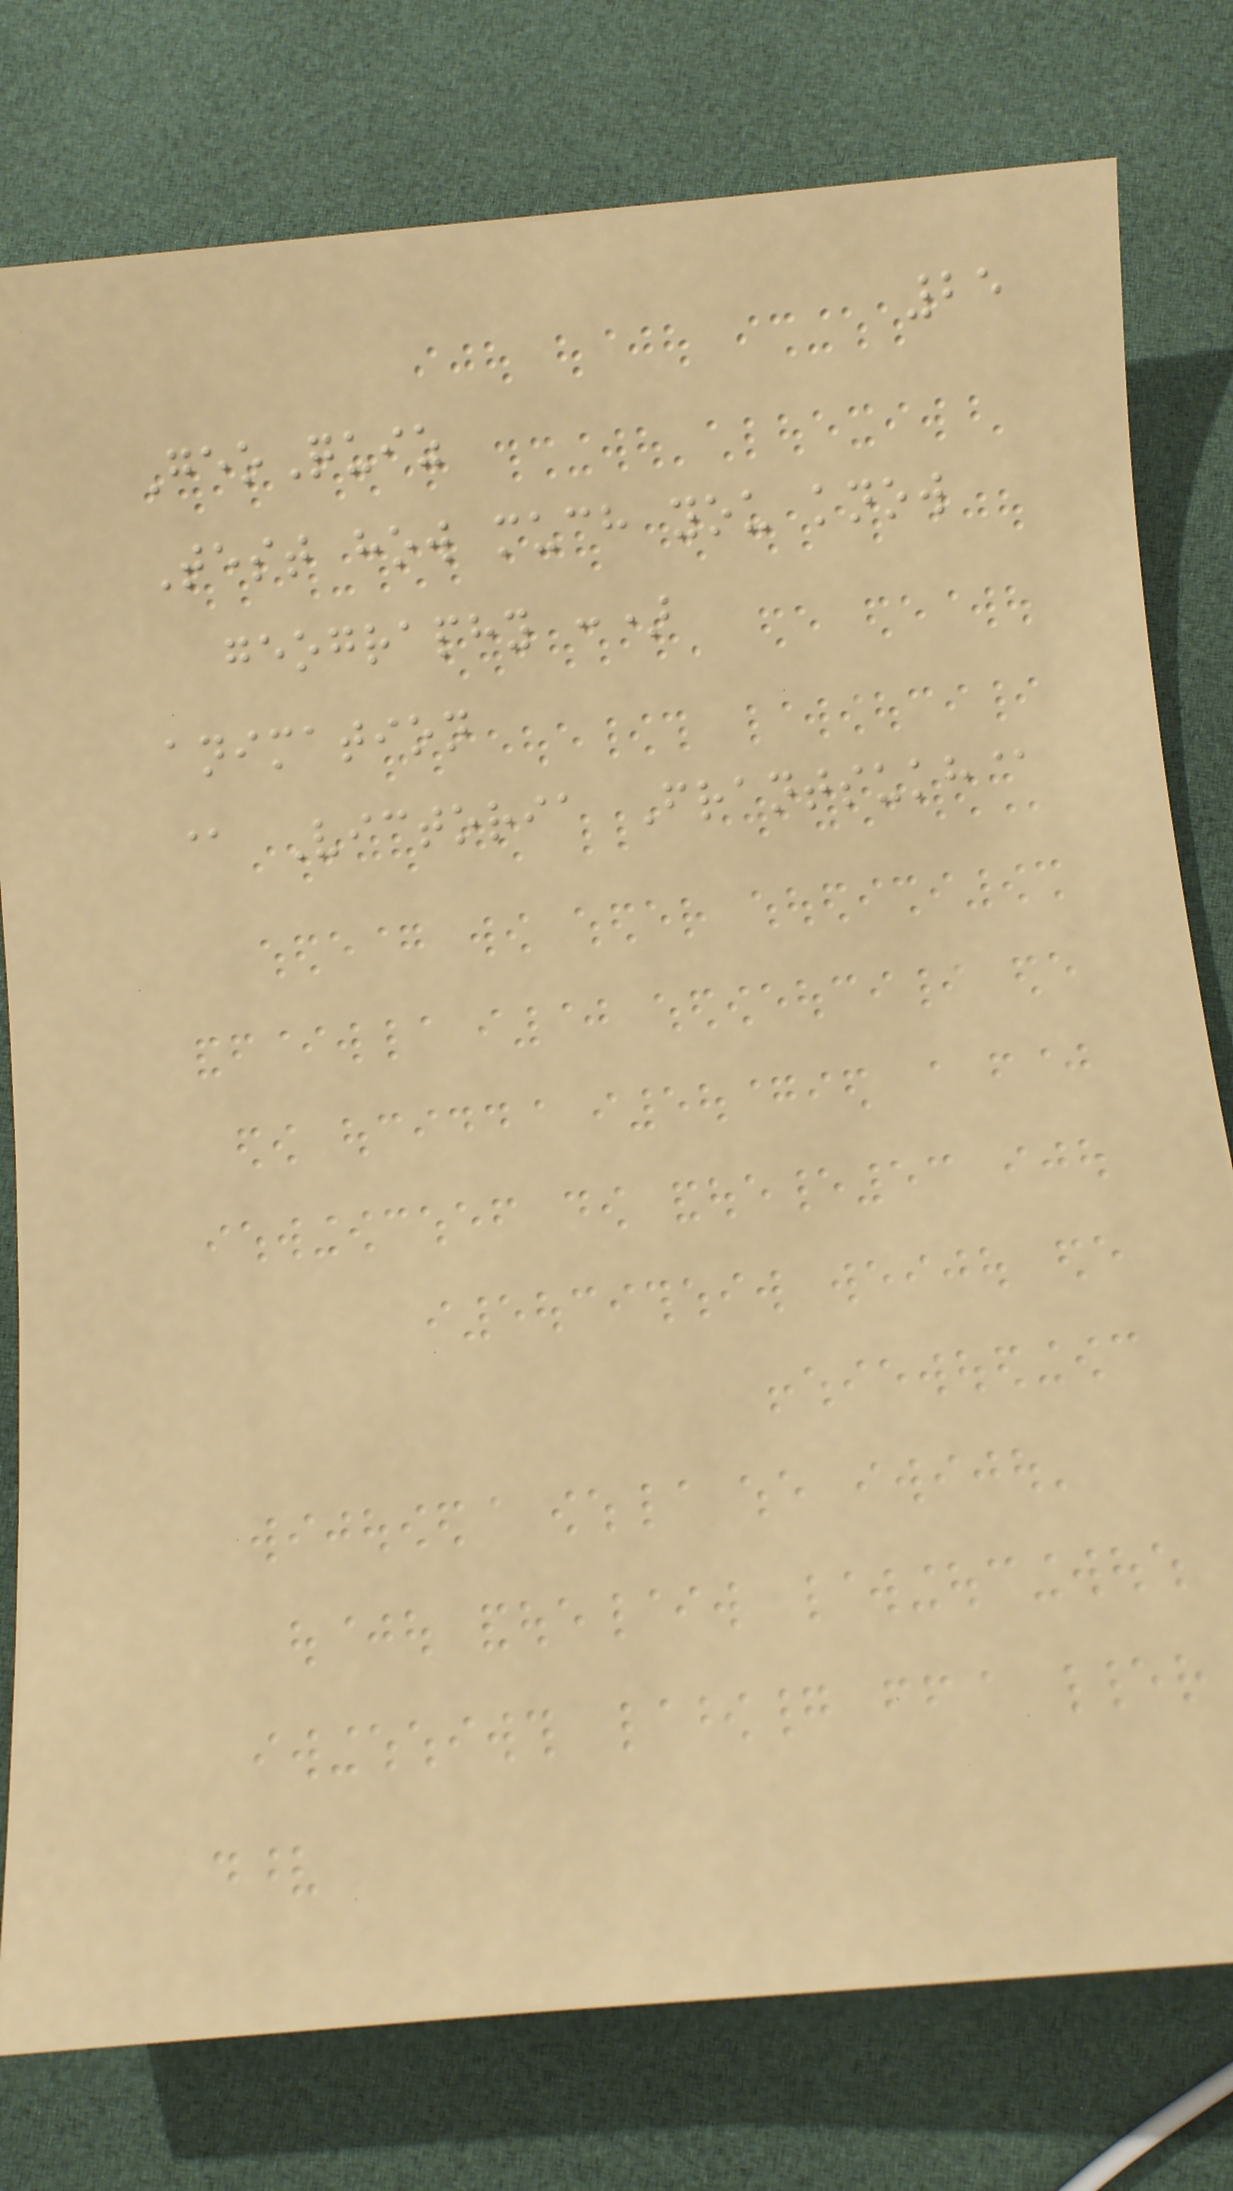25
GeoQuiz
Test how much you know
geography :)
animation
@ Victoria Frantsukh@
